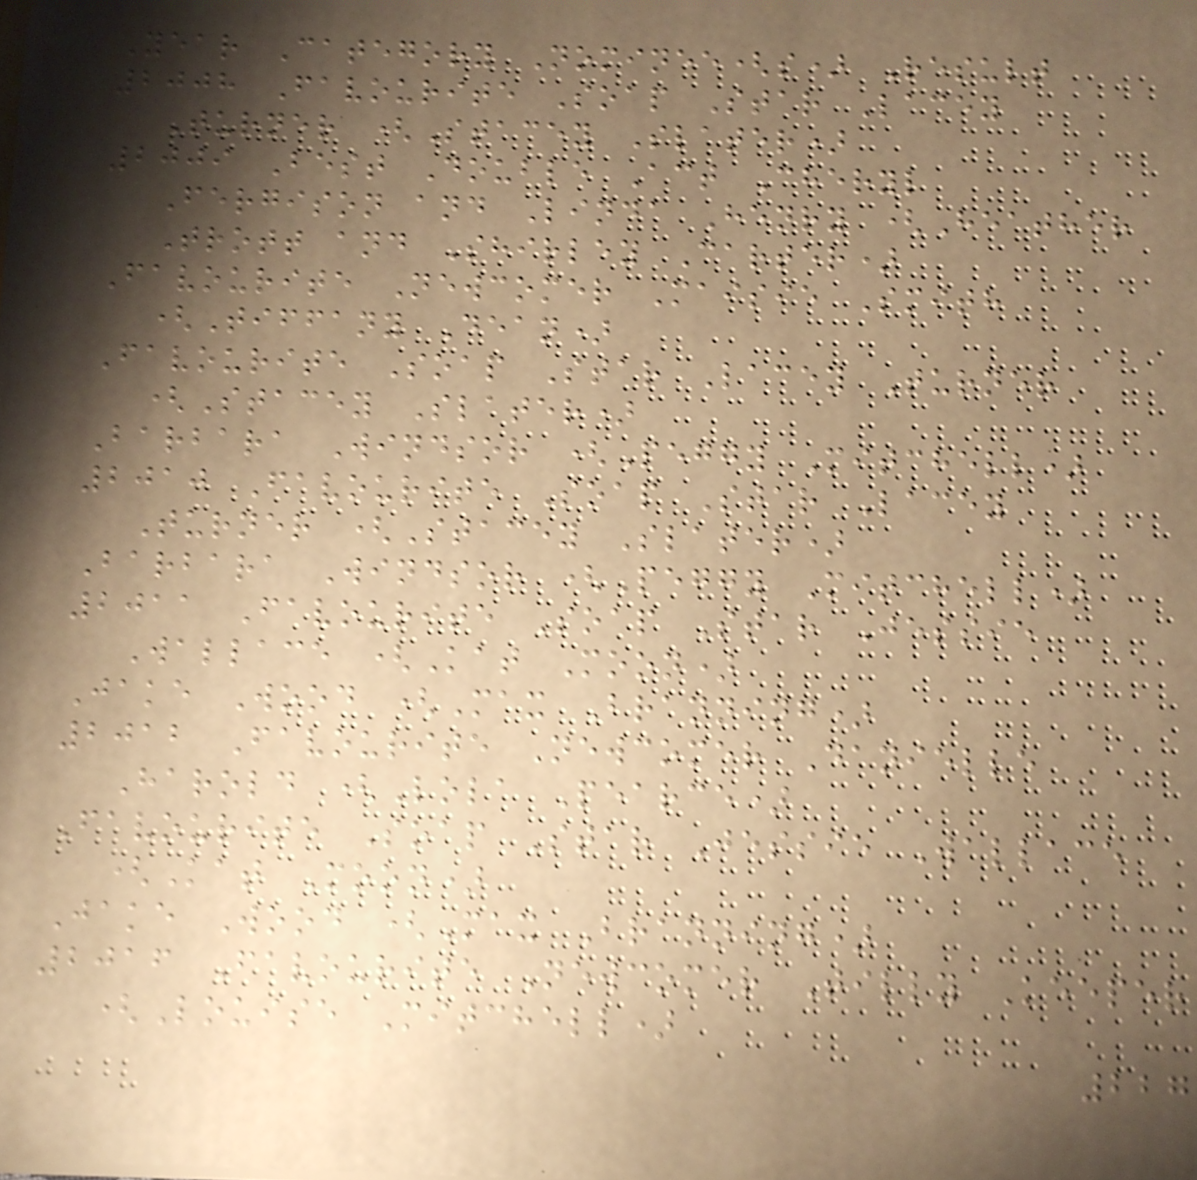Year Category Nominee(s) Result
2008 Favourite Soap Star Lacey
Turner (Stacey Slater)
2009 Best Double Act Cheryl
Fergison and Linda Henry (Heather
Trott and Shirley Carter)
Favourite Newcomer Maisie Smith
(Tiffany Dean)
Favourite Soap Star Lacey Turner
(Stacey Slater)
Barbara Windsor (Peggy Mitchell)
2010 Favourite Soap Star Lacey
Turner (Stacey Slater)
Barbara Windsor (Peggy Mitchell)
2011 Favourite Soap Star Jessie
Wallace (Kat Moon)
Jake Wood (Max Branning)
2012 Favourite Newcomer Danielle
Harold (Lola Pearce)
Favourite Soap Star Jessie Wallace
(Kat Moon)
Jake Wood (Max Branning)
2016 Favourite Newcomer Tilly Keeper
(Louise Mitchell)
227
